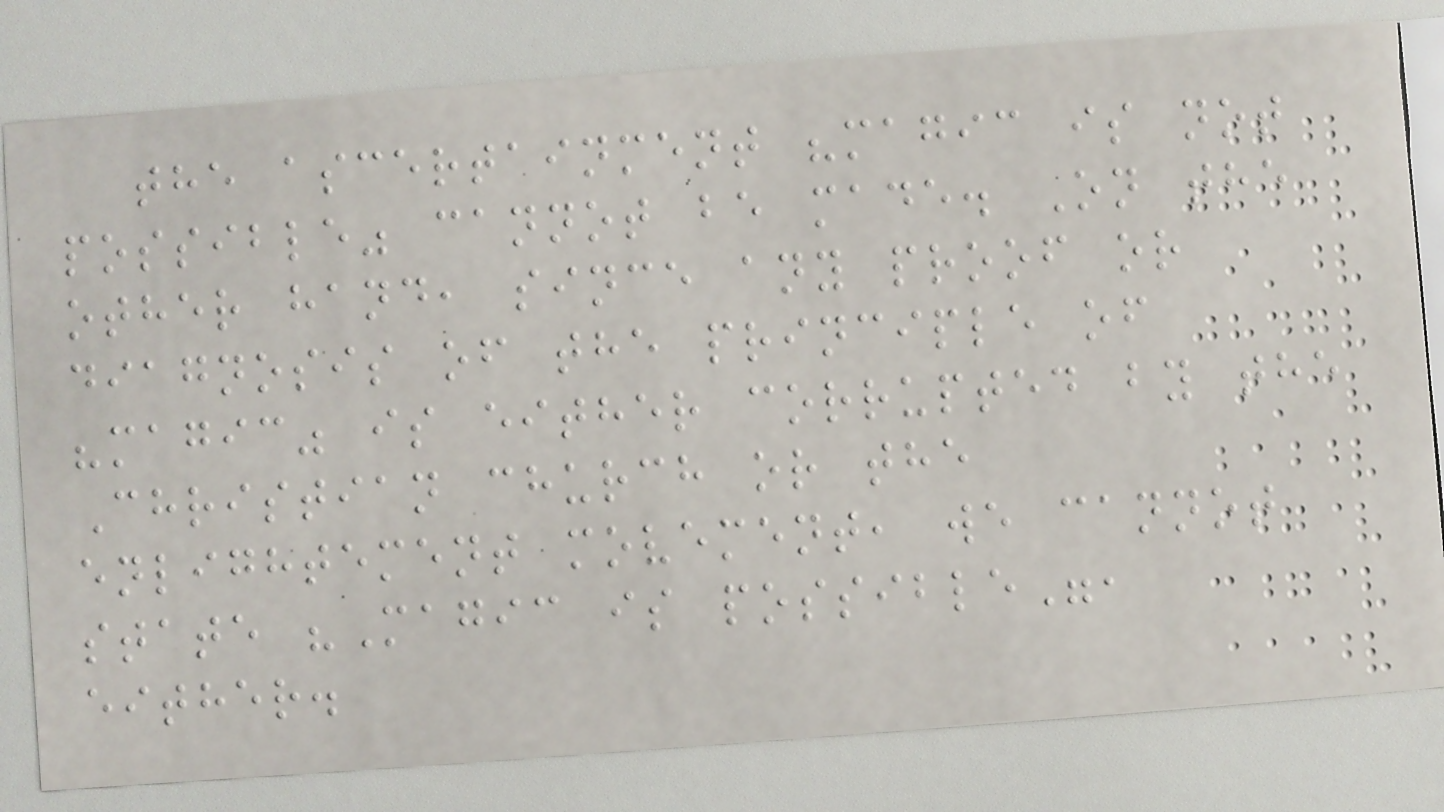the ascertainment "magic is not
possible" cannot be made. On the
other hand, since any proof or
diagnosis of the principle of
"magic" is either corrupted by the
Christian church or the
enlightement movement, we cannot
state "Magic is possible",
either.
